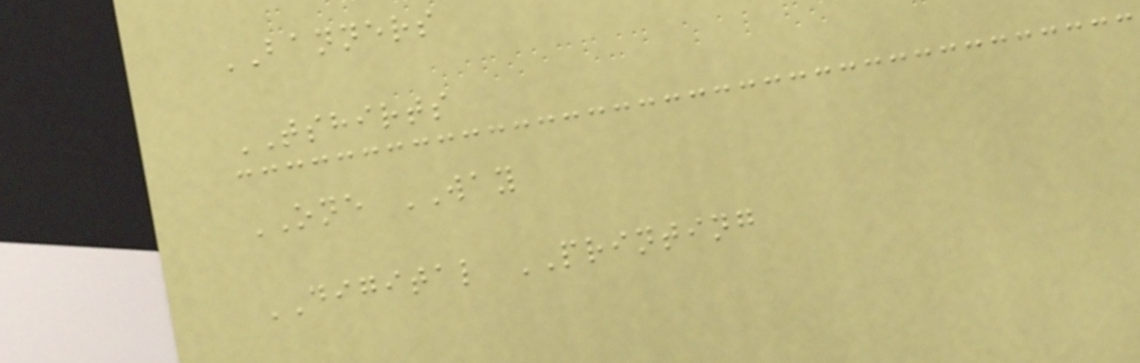BANNERS
TSHIRTS
ONE WAY
DIGITAL PRINTING
